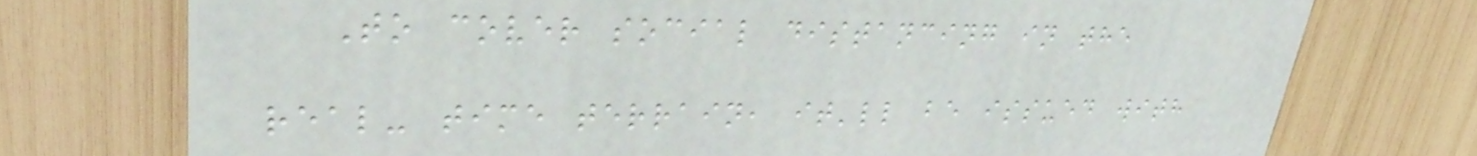To cover social distancing in the
real- time terrain, it'll be issued with
